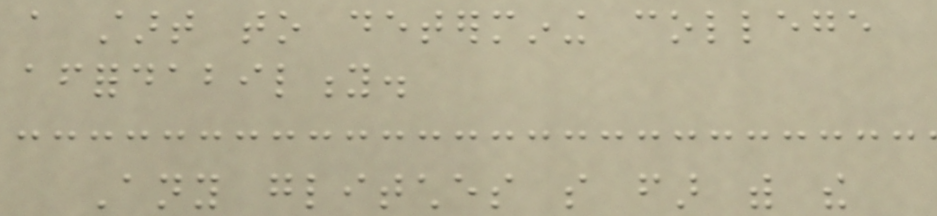a start to determining college
affordability.
Any glitches so far with the
